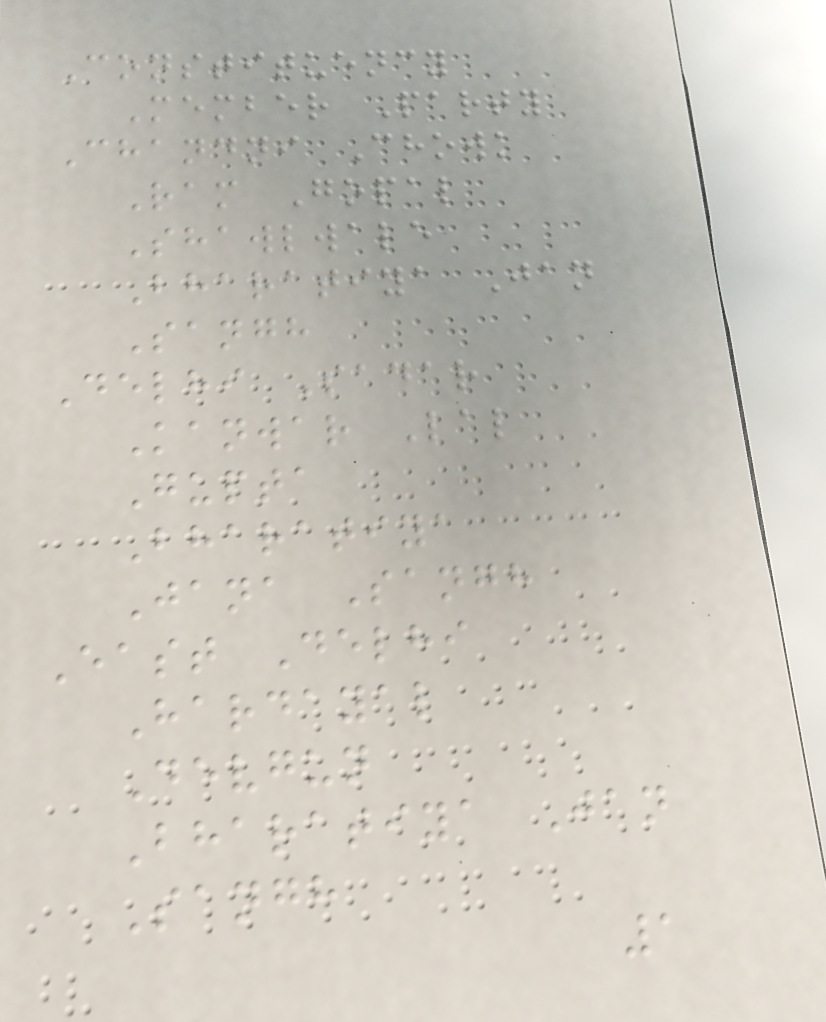Constituency
Member Party
Chandni Chowk
Ram Gopal
Shawlwale
Bharatiya Jan
Sangh
Delhi Sadar
Kanwar Lal
Gupta
Bharatiya
Jana Sangh
East Delhi
Hardayal
Devgun
Bharatiya Jan
Sangh
1
